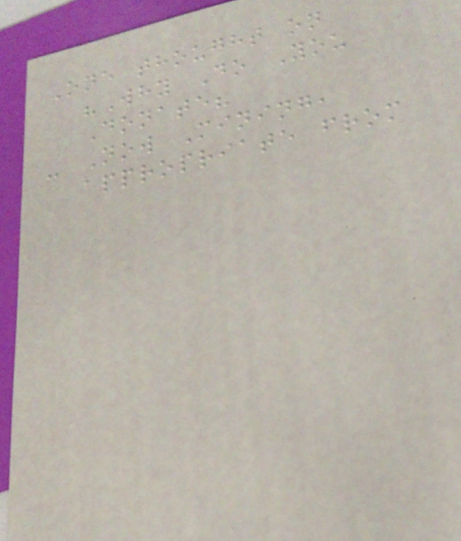One thought on
"Why Do You
Donate?
- Now Mining,
appropriate from
